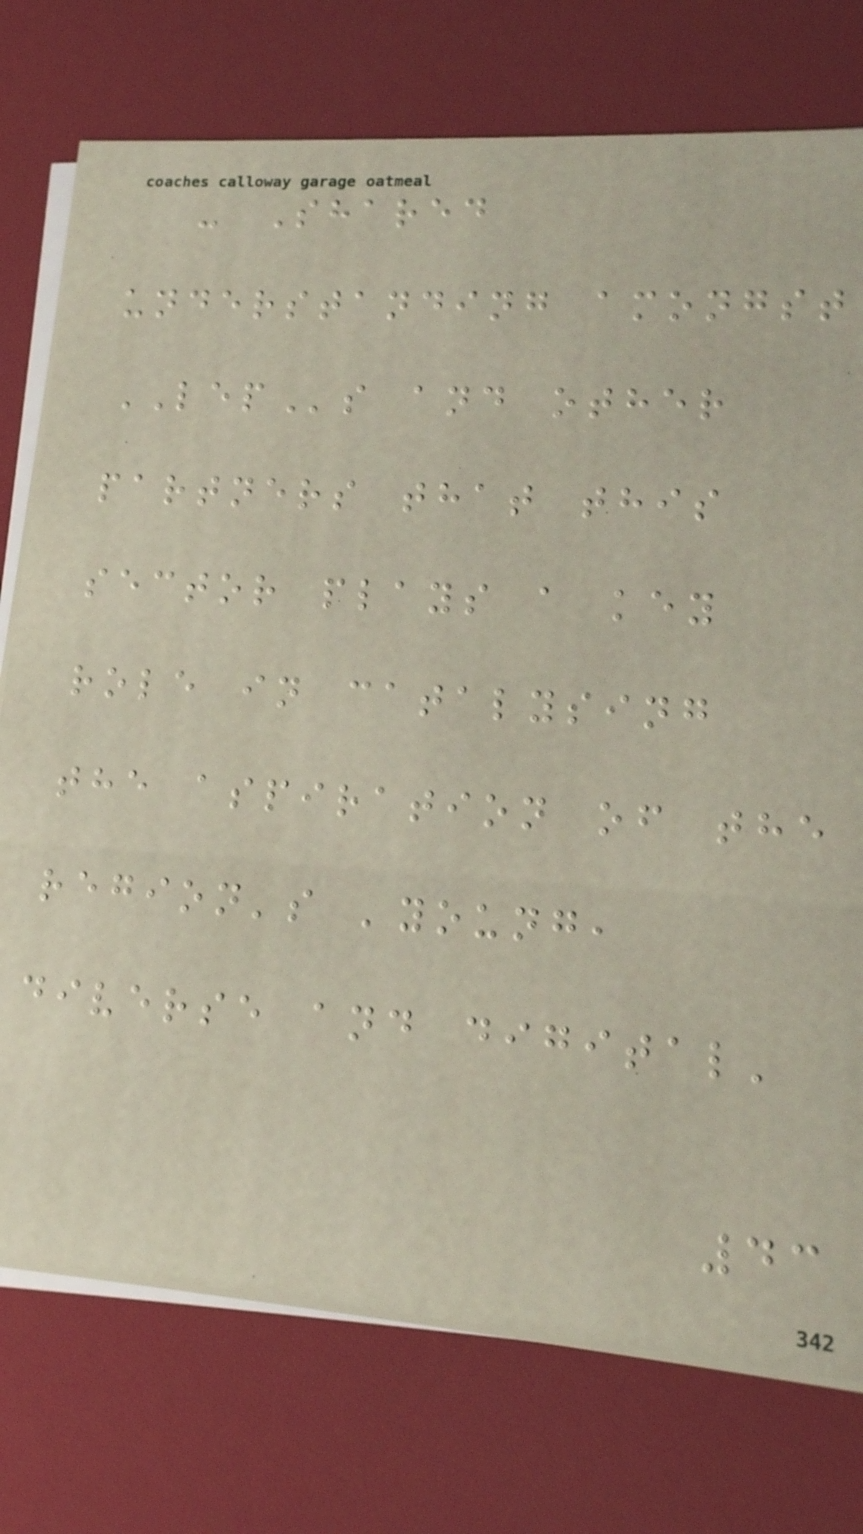- Shared
understanding amongst
LEPs and other
partners that this
sector plays a key
role in catalysing
the aspiration of the
region's 'young,
diverse and digital'
43
